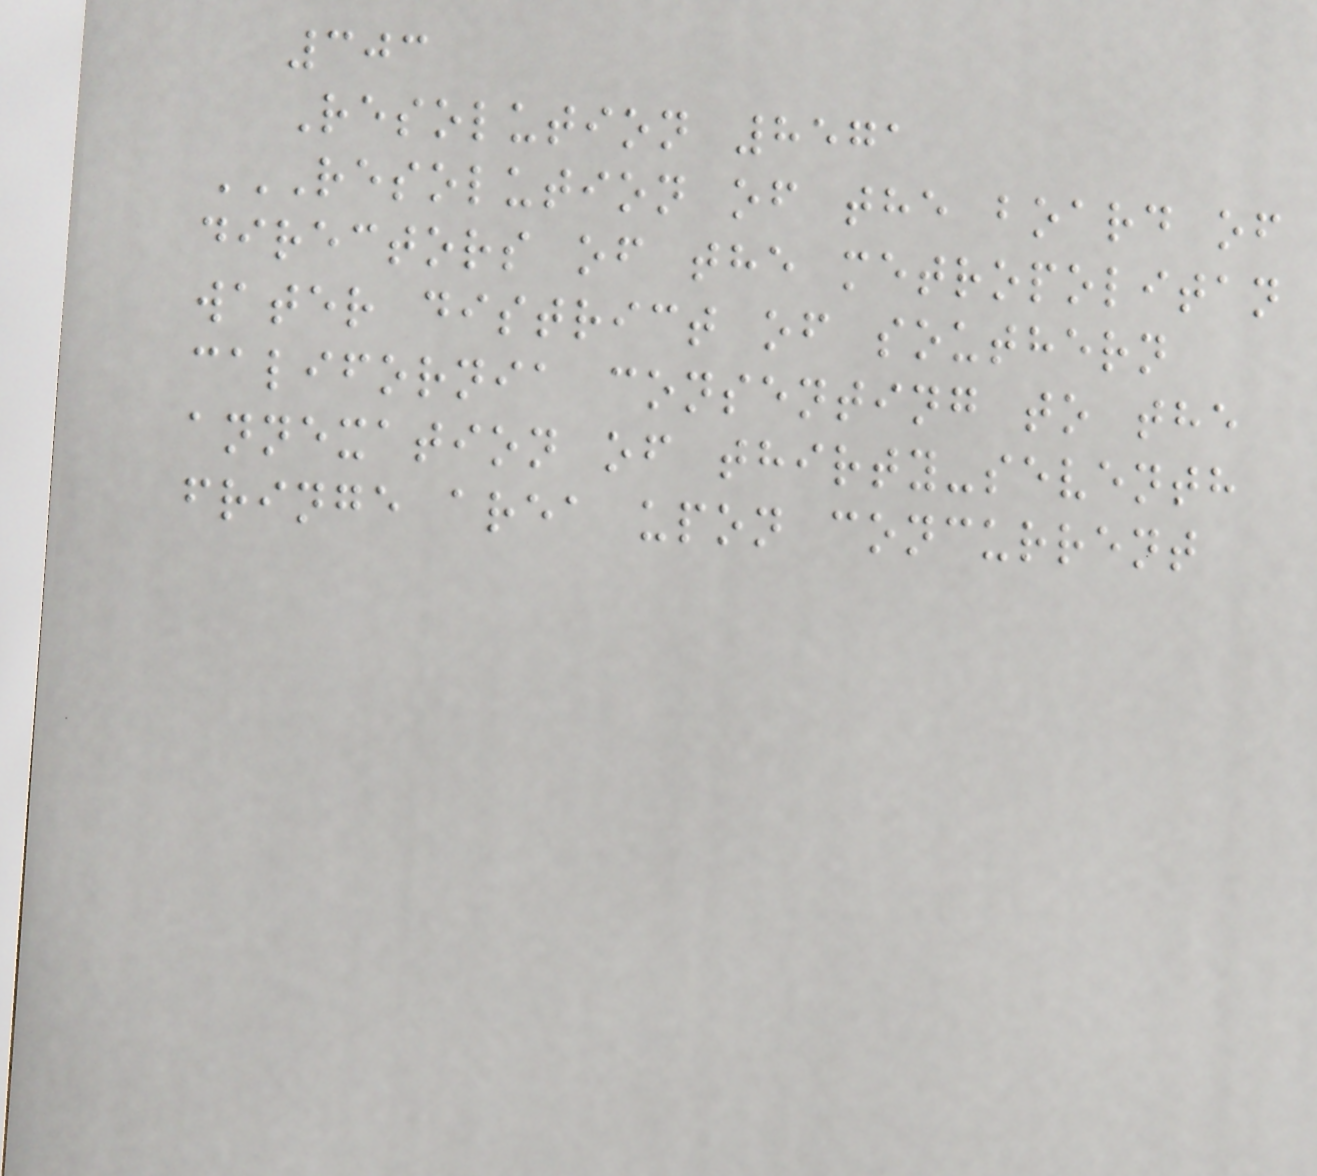303
Resolution 8571
RESOLUTION OF THE BOARD OF
DIRECTORS OF THE METROPOLITAN
WATER DISTRICT OF SOUTHERN
CALIFORNIA CONSENTING TO THE
ANNEXATION OF THIRTY-SEVENTH
FRINGE AREA UPON CONCURRENT
